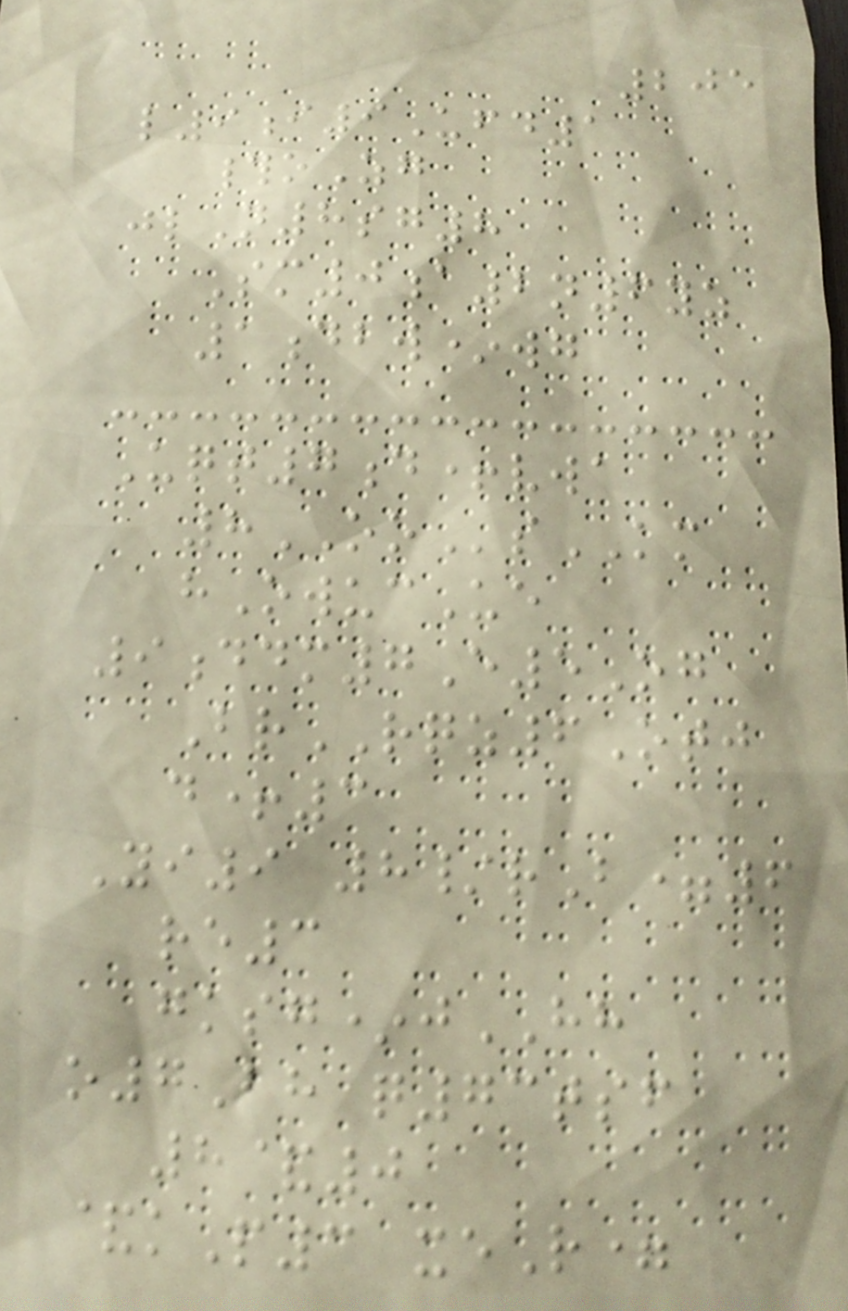205
l9i9Ufd1
#oZg
jlN8sg8
Sm0a2n6yz
1dbw*wg
Uqt7d+vwa
8OOsKM
hOwucUe
9ddm7E5Og
BrRQZ6Otj
d+3
Yi9 8/rB=6
re3
gksg*jHH
o7Bh q73tsf
8&0
&kP3 xeR=
